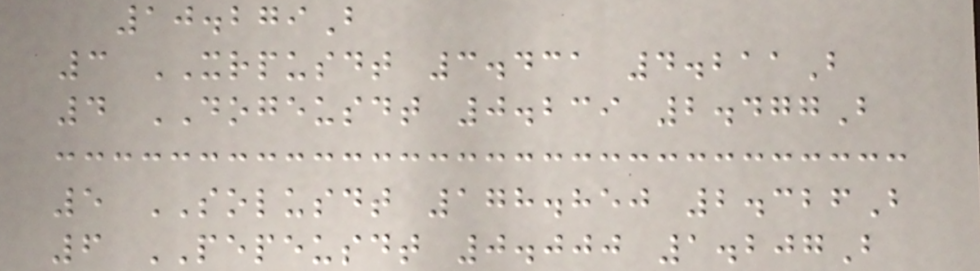10.279B
3 XRPUSDT 3.431 4.211B
4 DOGEUSDT 0.239 2.477B
5 SOLUSDT 178.850 2.326B
6 PEPEUSDT 0.000 1.207B
